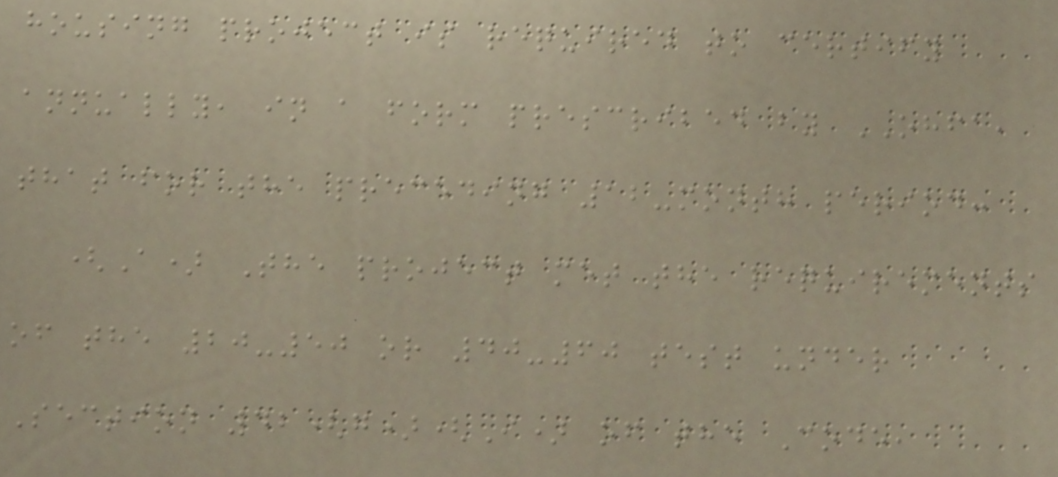housing project is required to certify
annually, in a form prescribed by OHFA,
that for the preceding 12-month period:
(A) The project met the requirements
of the 20-50 or 40-60 test under
Section 42(g)(I) of the Code,
